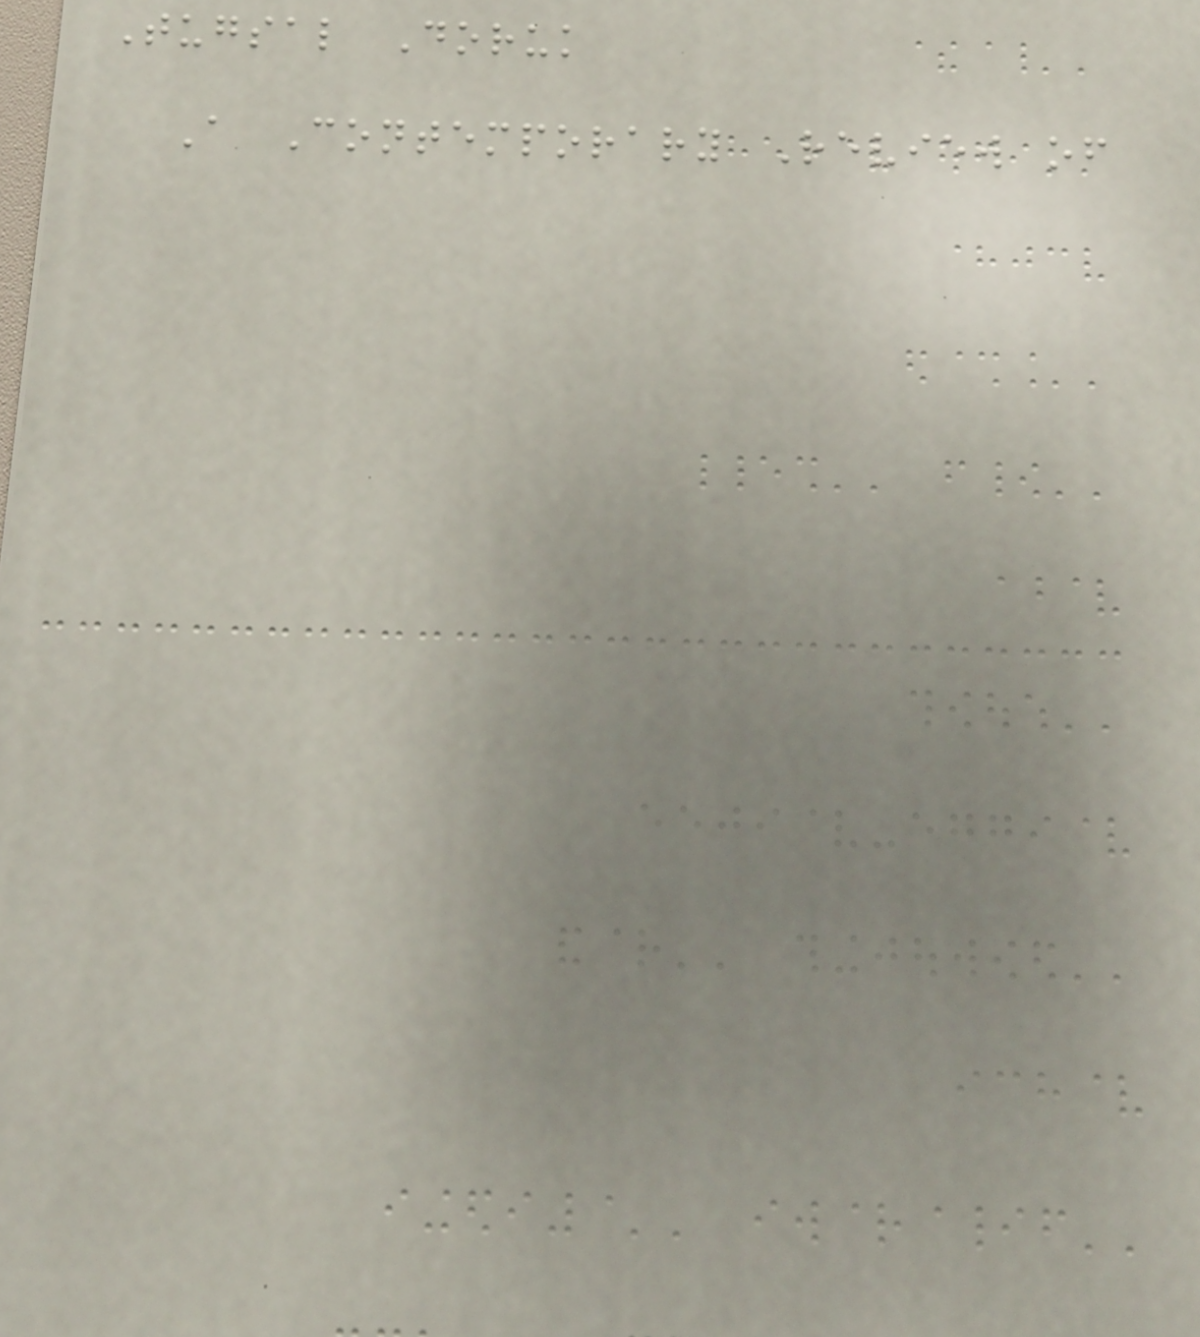Tugsal Doruk
A Contemporary Review of
